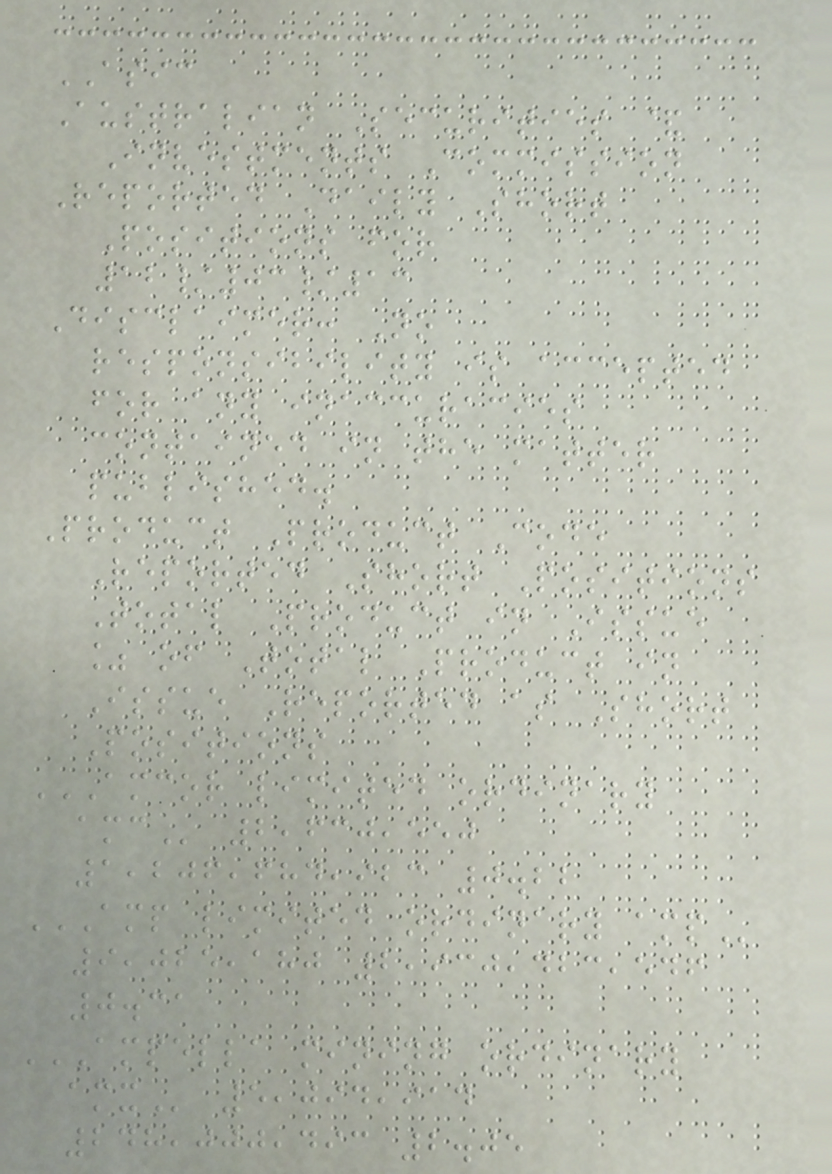ASIC
Australian Securities &
Investments Commission
Reported Daily Short
Positions for
12/03/13
Disclaimer: No
responsibility is accepted
for any inaccuracies
contained in the matter
published.
Product Product Code
Reported Short Positions
Total Product in Issue
% of Total Product in
Issue Reported as Short
Positions
AMCOR LIMITED ORDINARY
AMC 2,630,550
1,206,684,923 0.22
AMP LIMITED ORDINARY AMP
9,025,180 2,930,423,546
0.31
AMPELLA MINING ORDINARY
AMX 5,094,914
248,000,493 2.05
